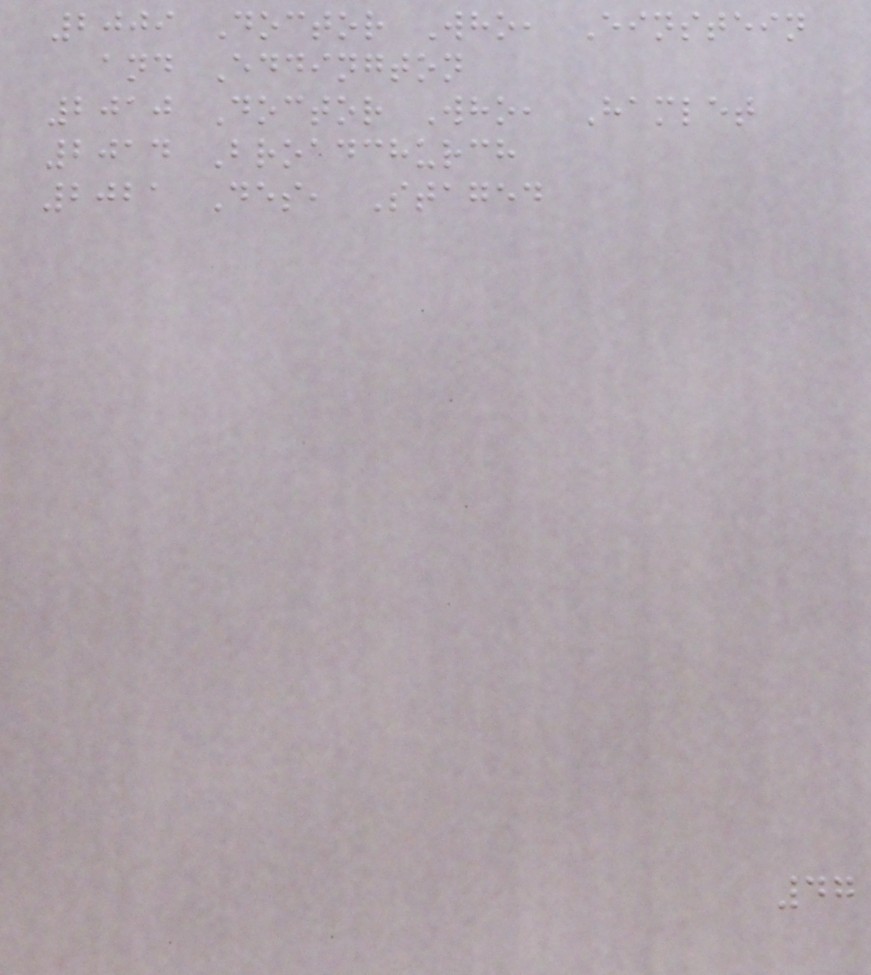2009 Doctor Who, Einstein
and Eddington
2010 Doctor Who, Hamlet
2014 Broadchurch
2021 Des, Staged
47
